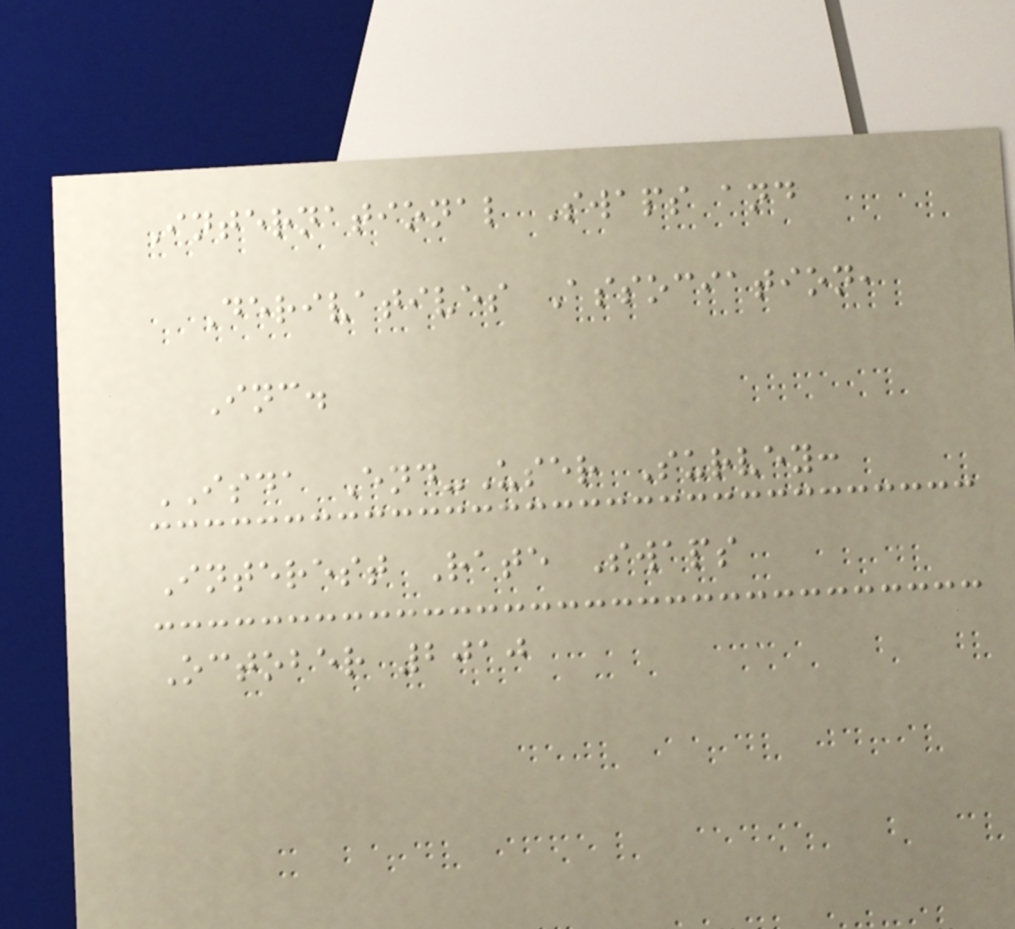International Swaps and
Derivatives Association,
Inc.
ISDA End-User Survey:
Interest Rate Swaps
October 2010
